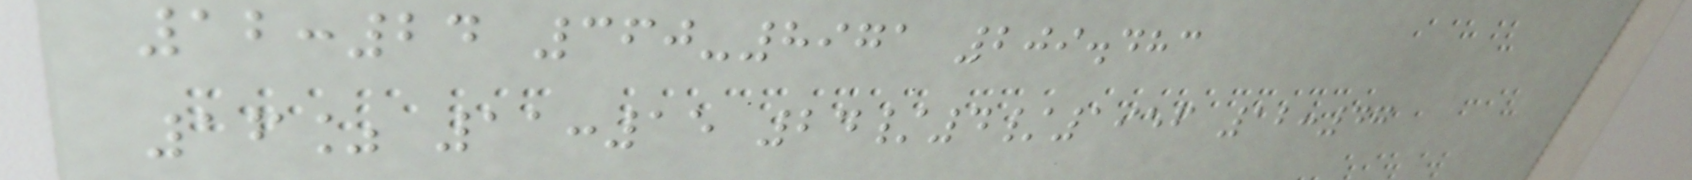12:24 360-8971 209.483
16% 11:15 24/4/1956 12:47
